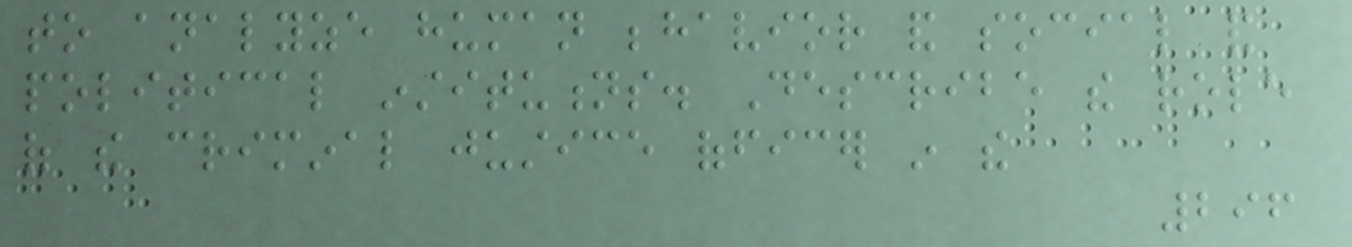to analyze human behavior and social and
political institutions. Describe the role
of the criminal justice officer in the
296
